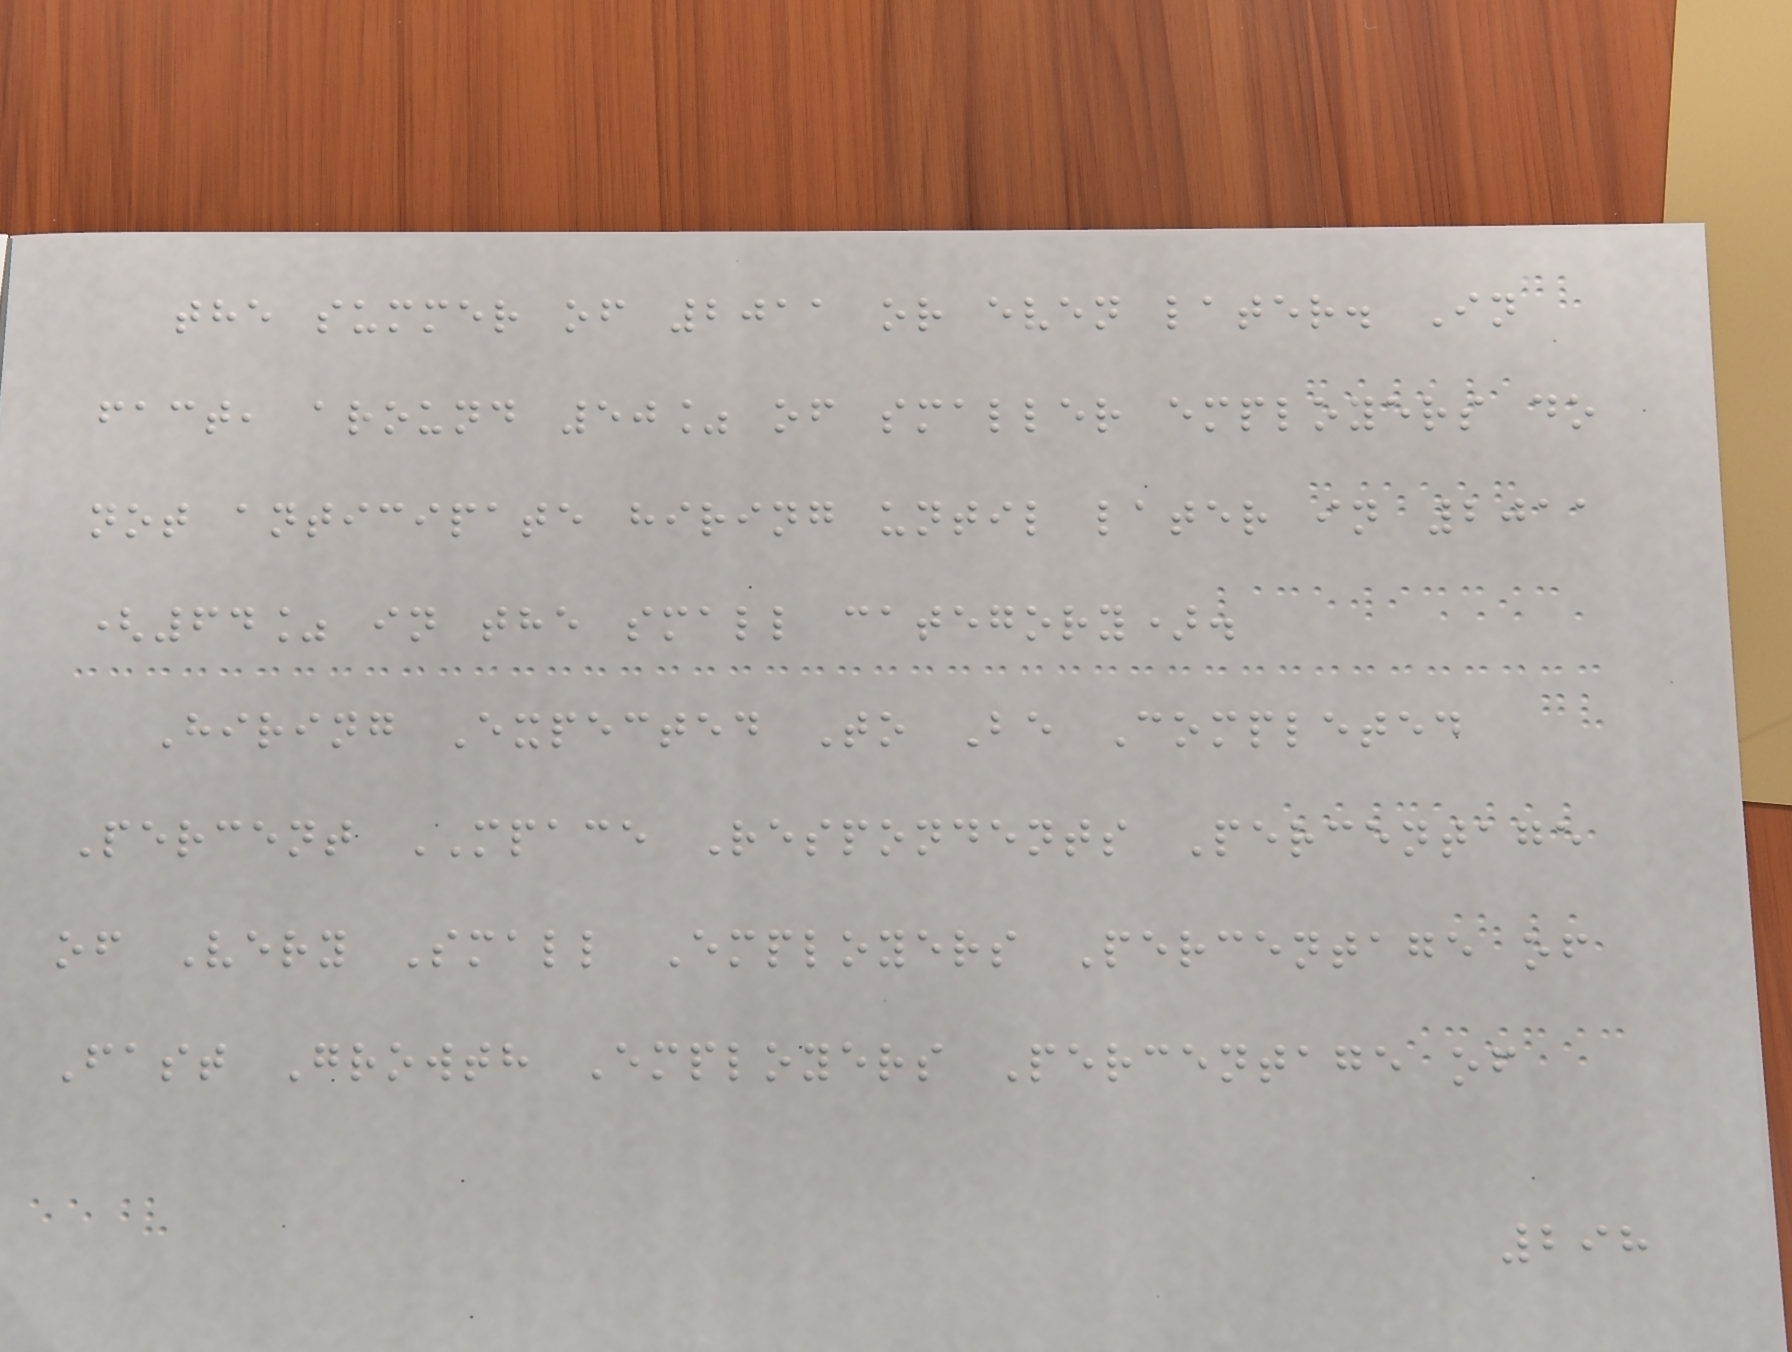the summer of 2011 or even later. In
fact, around 50% of smaller employers do
not anticipate hiring until later in 2011
(64% in the small category).
Hiring Expected To Be Completed
Percent MPACE Respondents Percentage
of Very Small Employers Percentage of
Fast Growth Employers Percentage of
298
